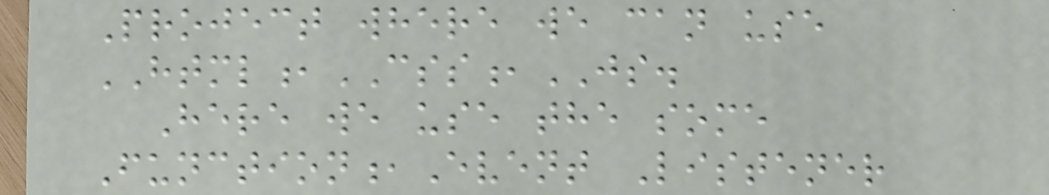Project where we can use
HTML,CSS,JS.
Here we use the some
Function,Event Listener
